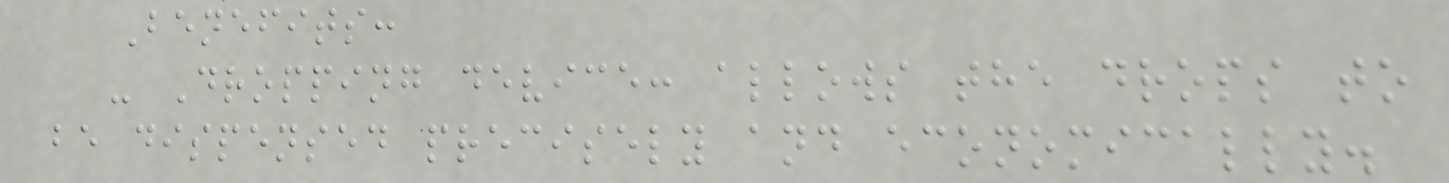Benefits:
- Dropping device: allows the drops to
be dispensed precisely and economically.
